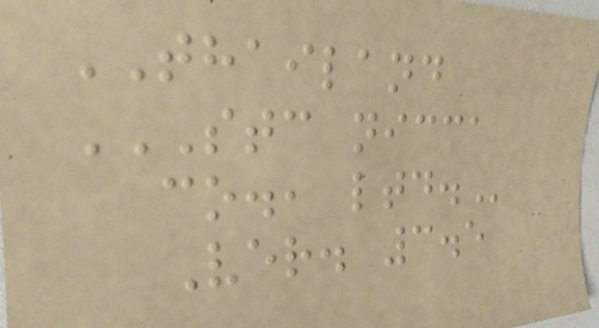THAILAND
STC NICCA
CO., LTD.
Ver. 3.5
